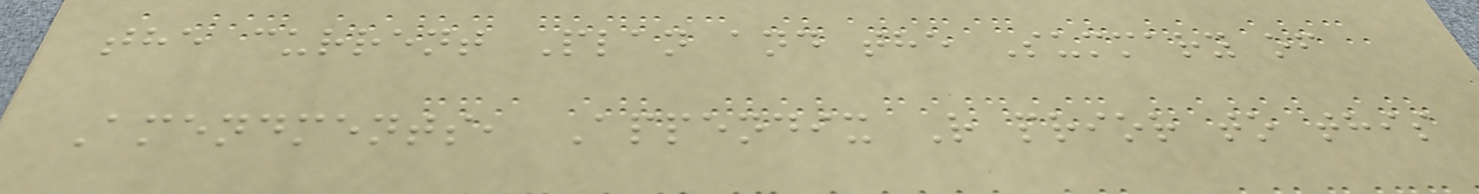the current Plan and the Summary of
Amendments, Appendix R prior to this
